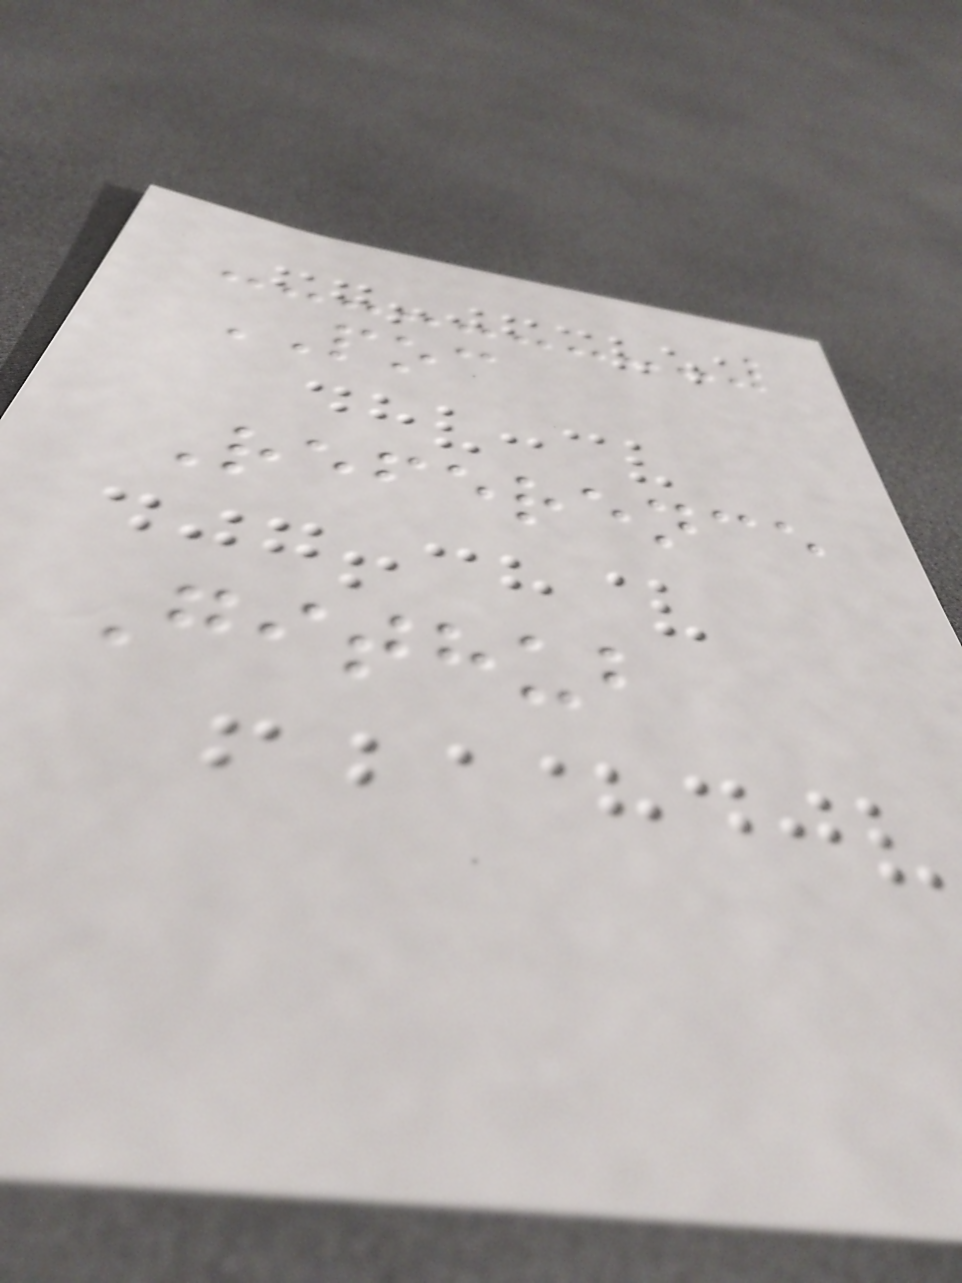POC
Reference
Github
